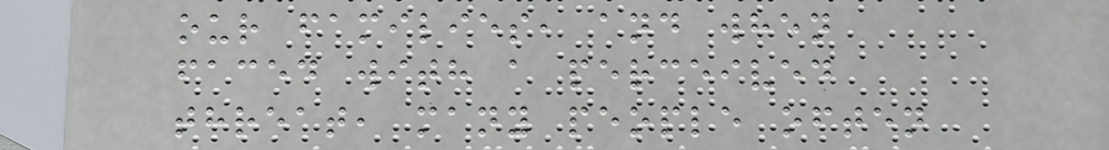our families, and when
faced with a perceived
threat, many people often
